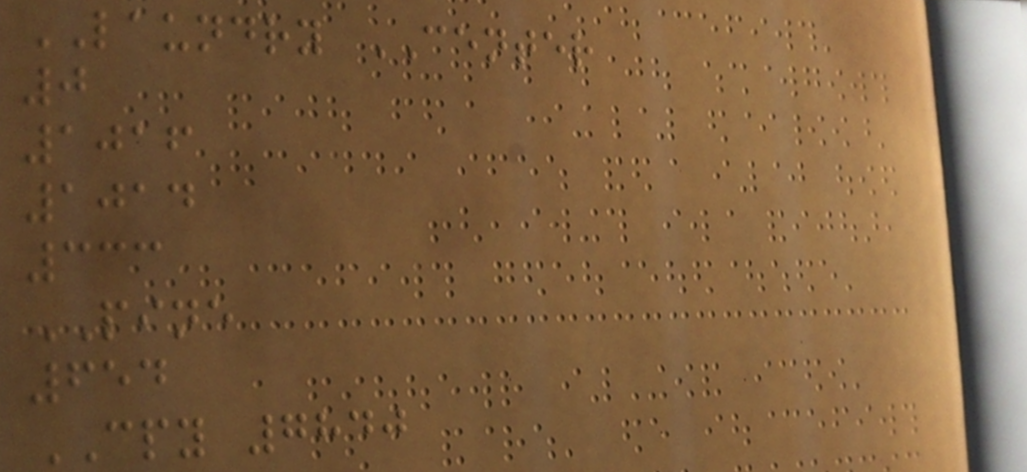LAUNDRY CENTER
0
1016
1014
333
PINE
654
CPY 7840
